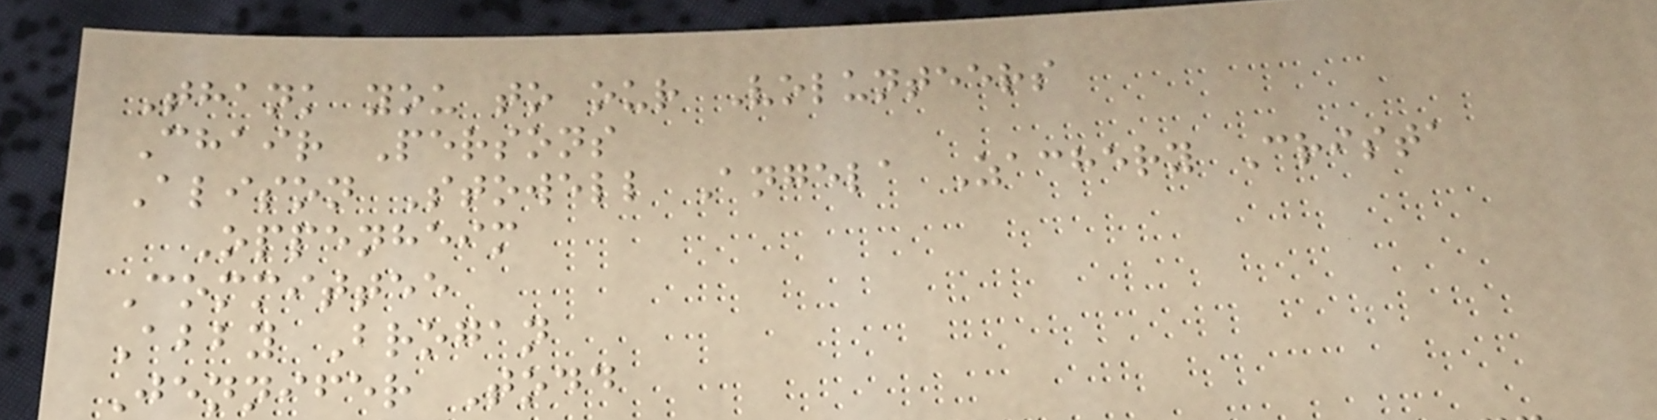Thank you to our Volunteers
Chair Persons
Alison Stowell Angela Zachery Crista
Oppenheim
Committee
Abby Brogan
Jennifer Todd
